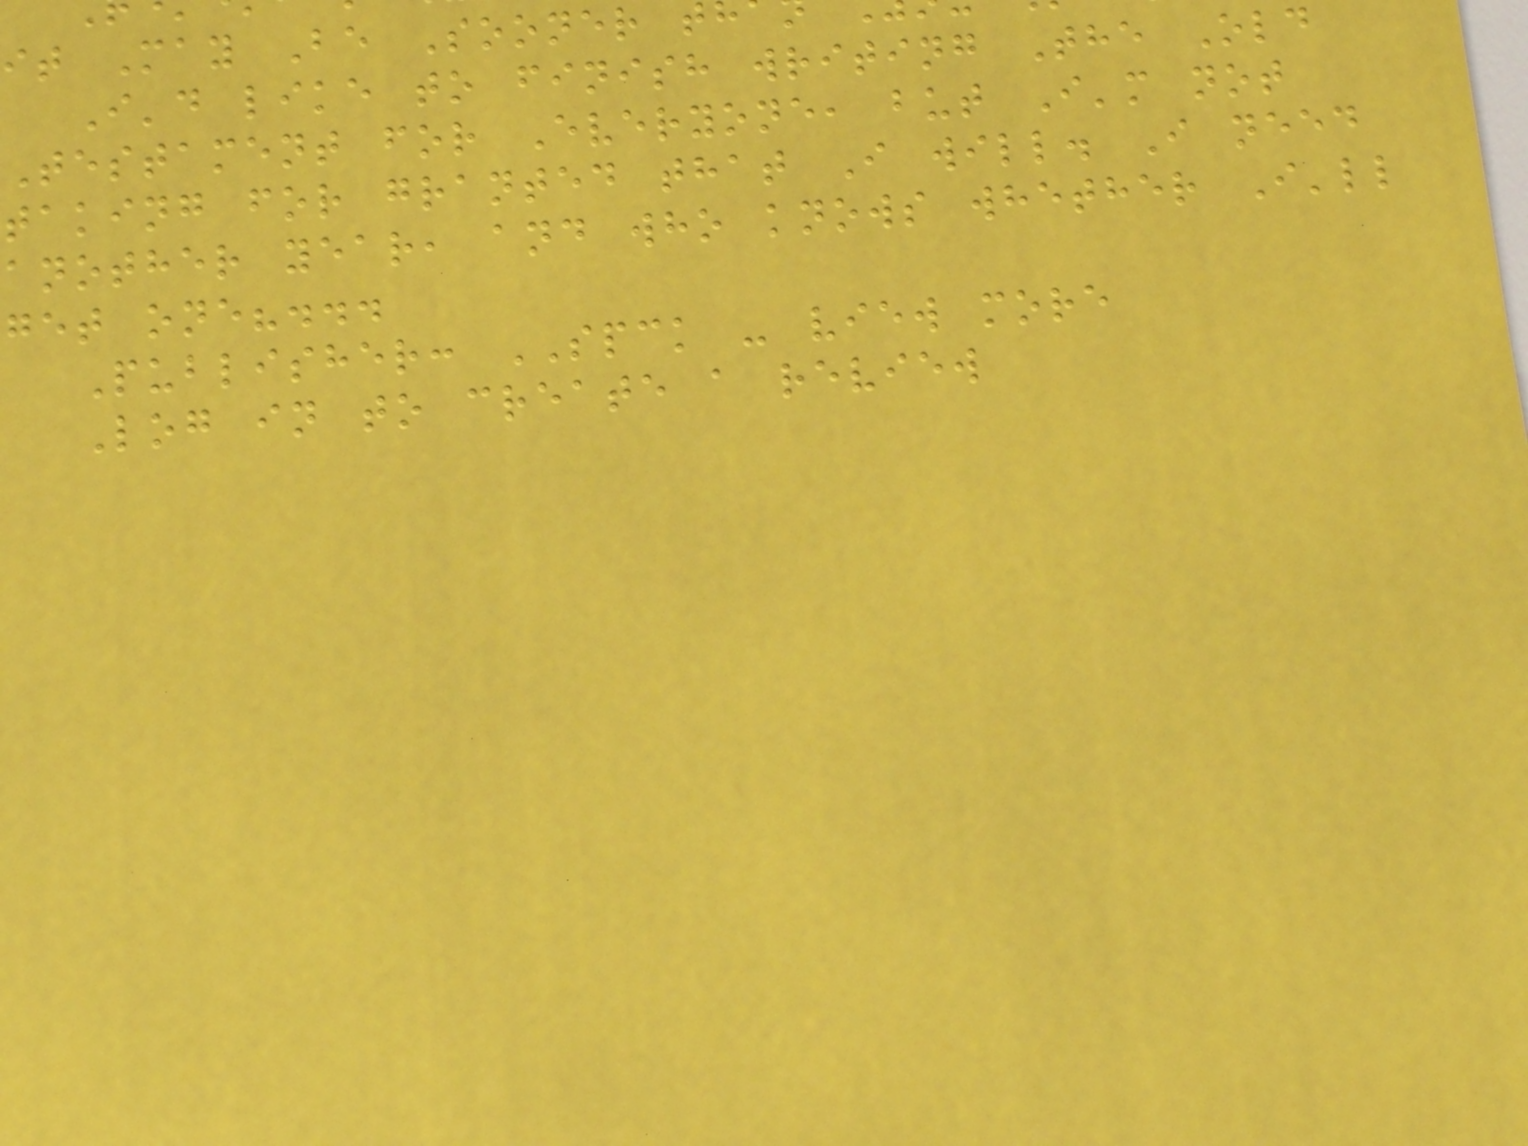it May Be Sooner t
I'd like to finish writing The Old
Testament for Everyone, but I'm not
taking for granted that I will. I need
another year, and who knows whether I'll
get one?...
Publisher: SPCK - view more
Log in to create a review
